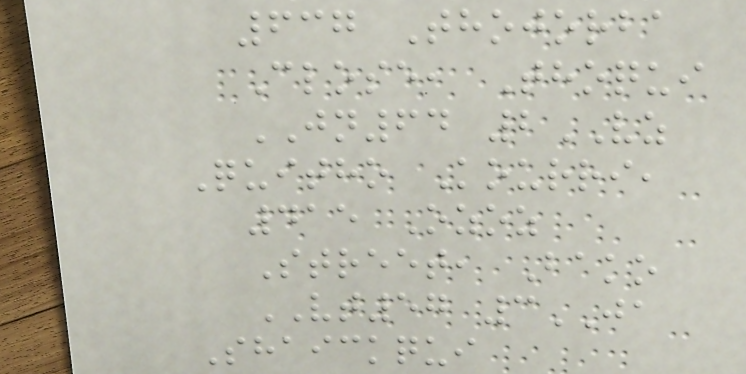637 Thojorba
Close, Thoqui
JN64 2VZ
Quitho Kourri,
415 Ozoz
Street, Bako
VT57 3JA
Shaickqui
